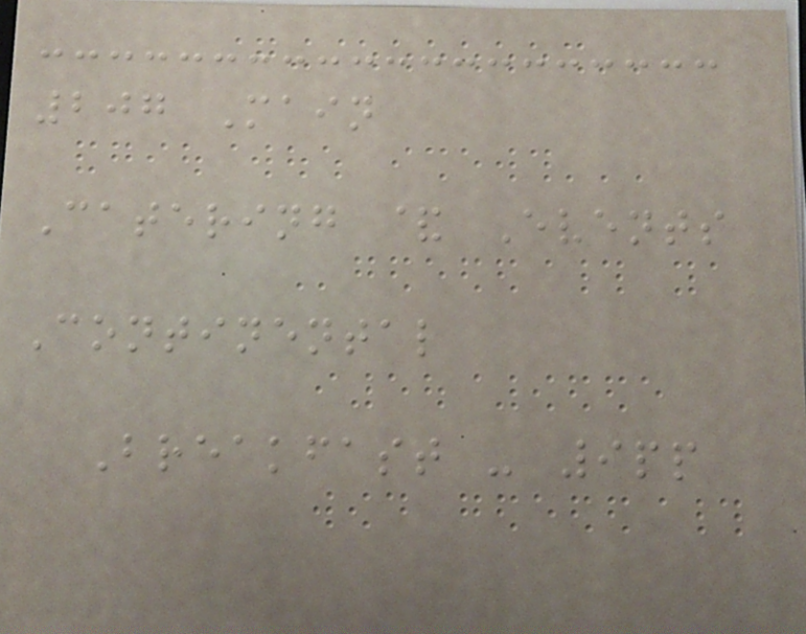207 Main
Catering & Events
Continental
Breakfast - 9pp
